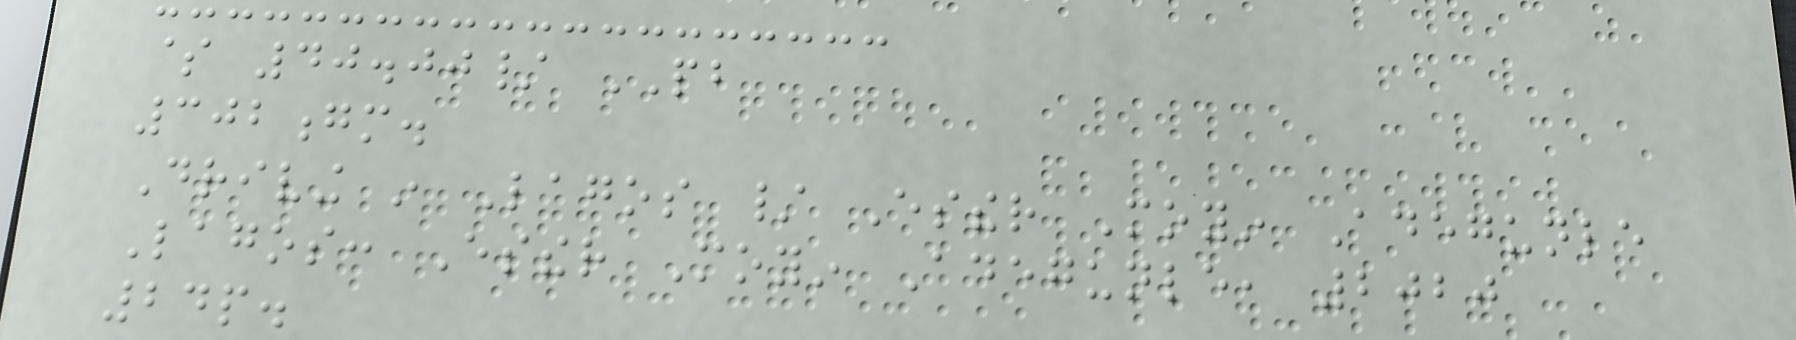$ 40.00/ PB
302gm.
Driving in Lagos / Esther Moyin Adegunle
Lagos: Esther Moyin Adegunle, 2020
24p.
